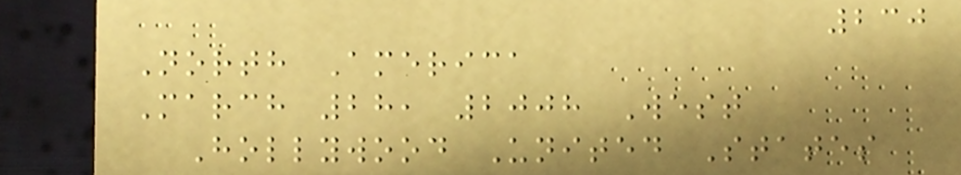230
North America
March 28, 2008 West
Hollywood United States
